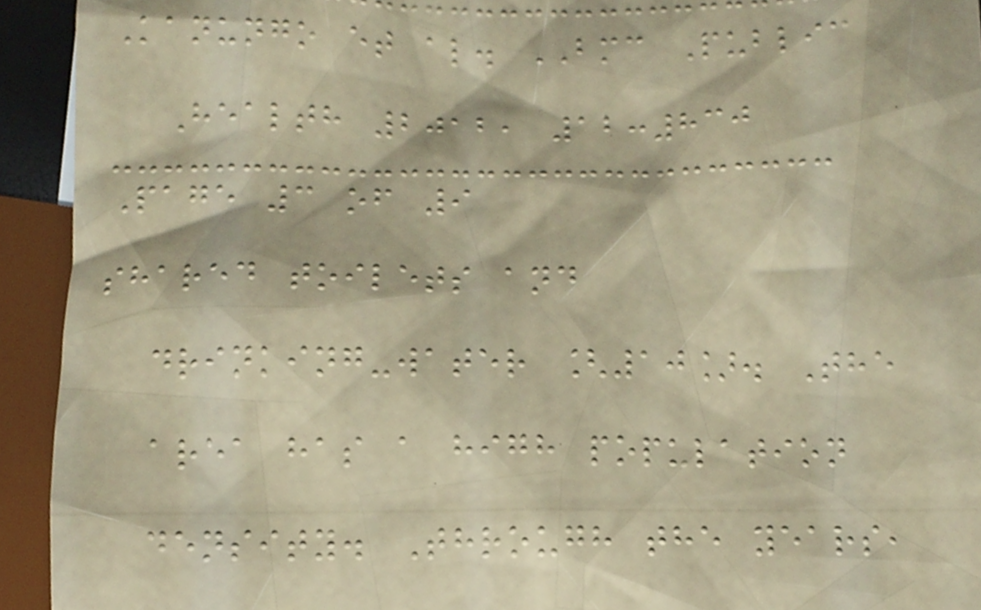Kanungo et al. BMC Public
Health 2012, 12:830
Page 3 of 9
shared toilets and
drinking-water [10]. The
area has a high population
density. Through the years,
